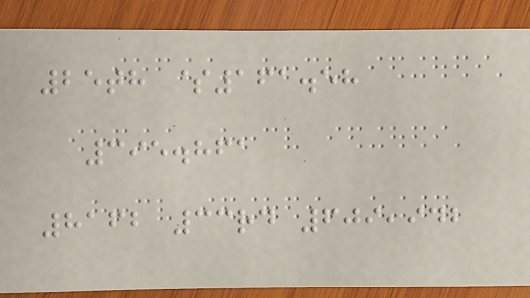25th $161.58
395.861
8162 33rd 609,942
